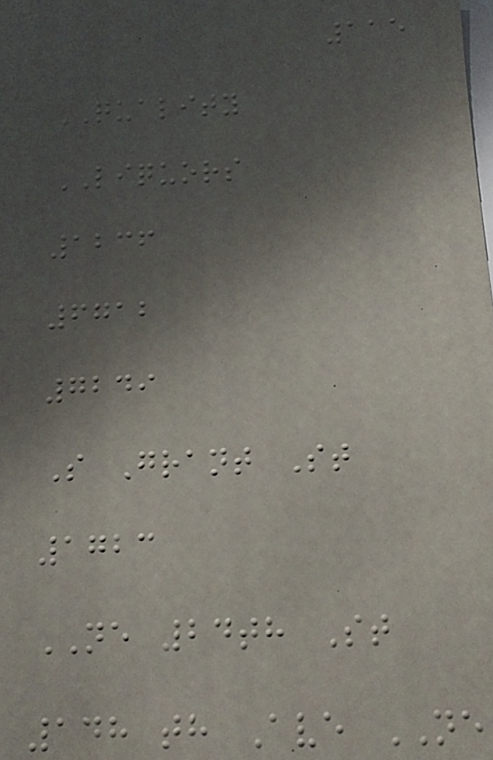115
QUALITY
LIQUORS
1236
6712
7249
S Grant St
1723
NE 24th St
148 th Ave NE
